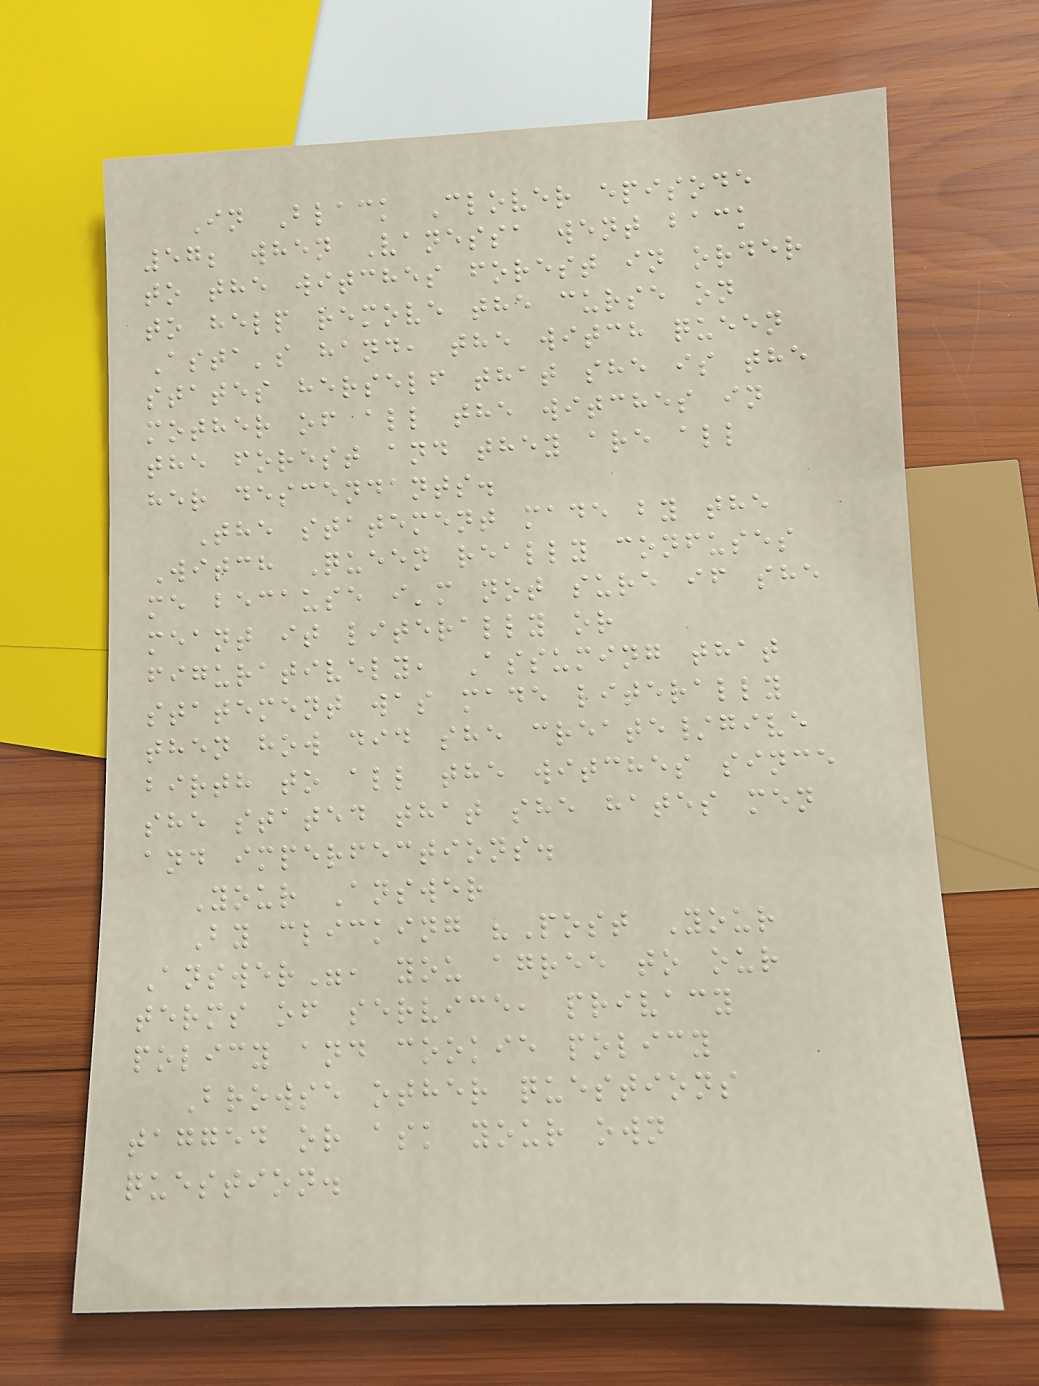In Black Clover episode
57; when Vanessa went back
to the witches forest in order
to help remove the curse on
Asta's hand, the witch queen
states herself that she is the
mother of all the witches in
the forest and they are all
her descendants.
The statement made by the
Witch Queen really confuses
me because i'm not sure if she
meant it literally or
figuratively, Assuming that
statement was made literally
then how did she create/give
birth to all the witches since
she stated that she hates men
and imperfections.
Your Answer
By clicking "Post Your
Answer", you agree to our
terms of service, privacy
policy and cookie policy
Browse other questions
tagged or ask your own
question.
